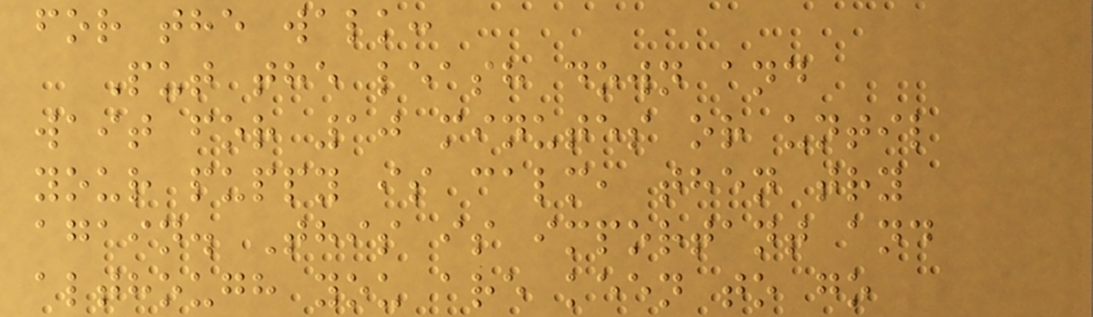for the walk:
Put the leash down and
wait for 10 minutes or until
your puppy is calm, then try
again. This is important and
although you are keen to go
